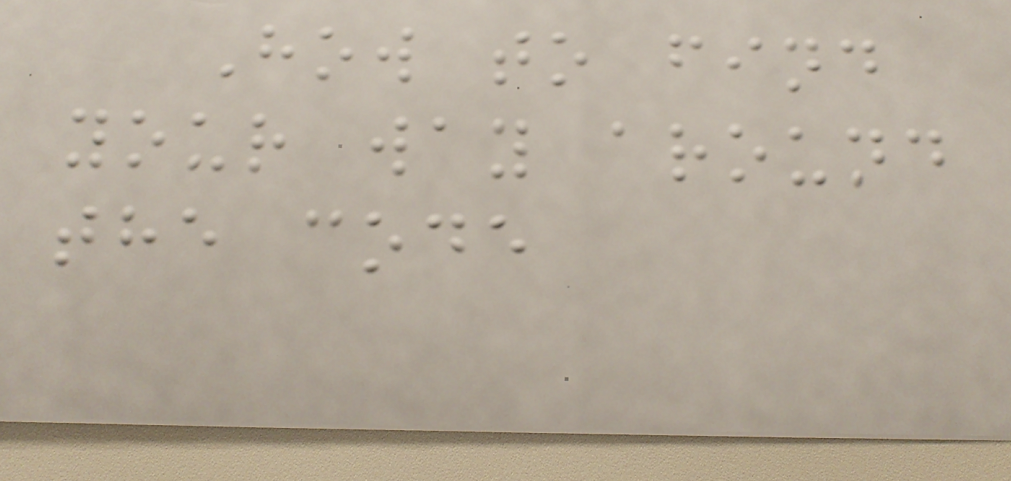How to find
your way around
the code
